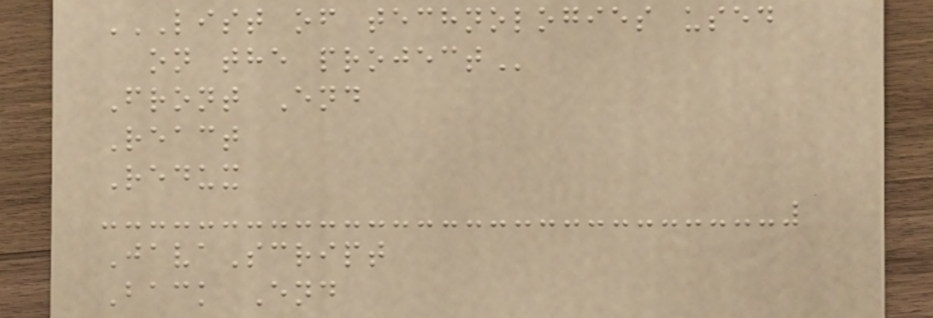LIST OF TECHNOLOGIES USED
ON THE PROJECT
Front End
React
Redux
JavaScript
Back End
